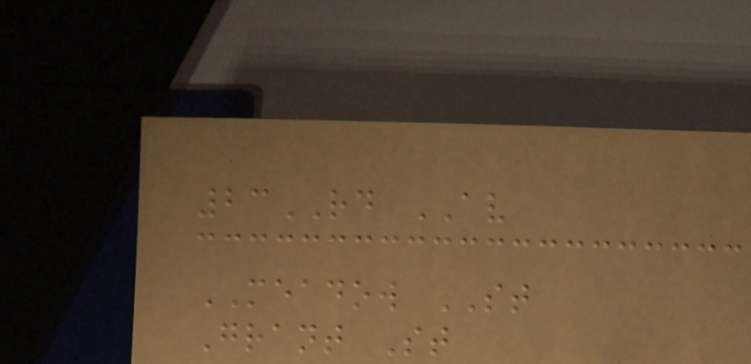23RD AV
MEADOW ST
Grant St
